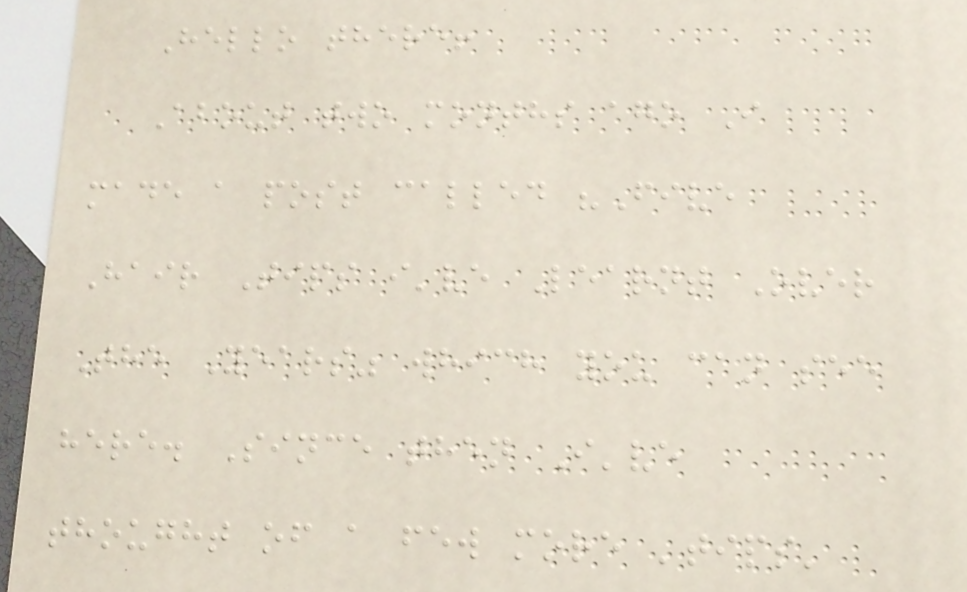Hello there!
About two months ago I
made a post called "Five
Hair Tips i've Learnt Over
The Years" which you can see
here. Since then I've
thought of a few more 'tips'
